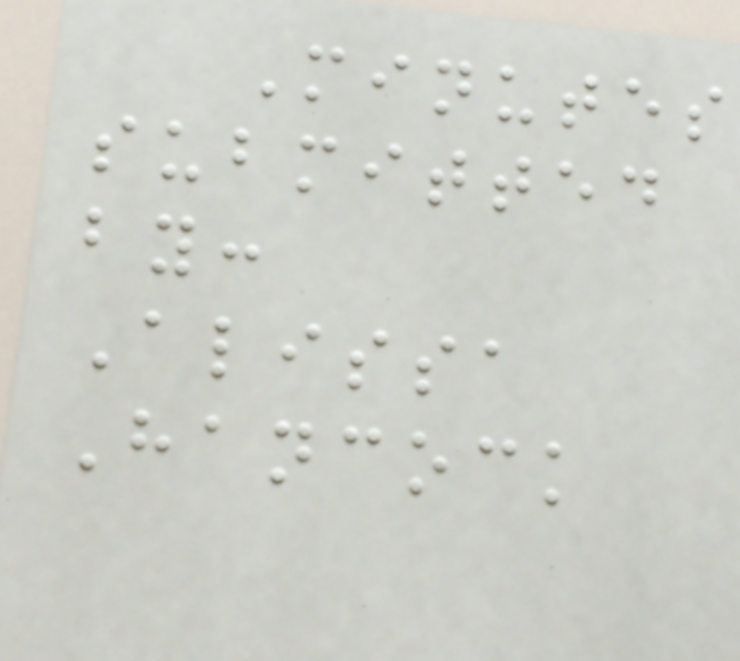Minutes
submitted
by:
Alissa
Hancock
